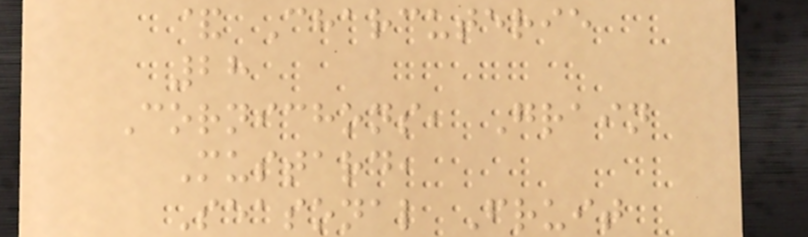& Charcuterie
28
Cornichons, Grain
Mustard,
Seasonal Fruit
